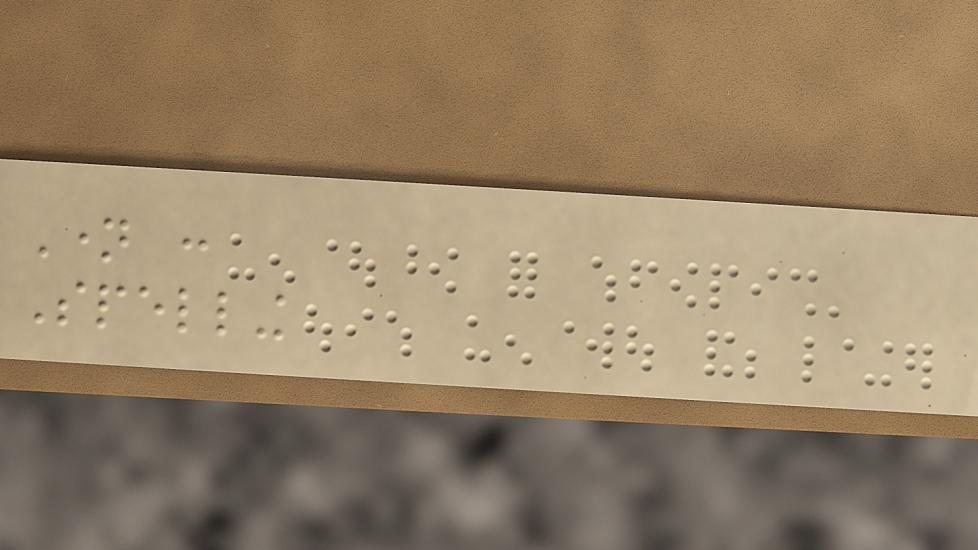Name :
Spelling
